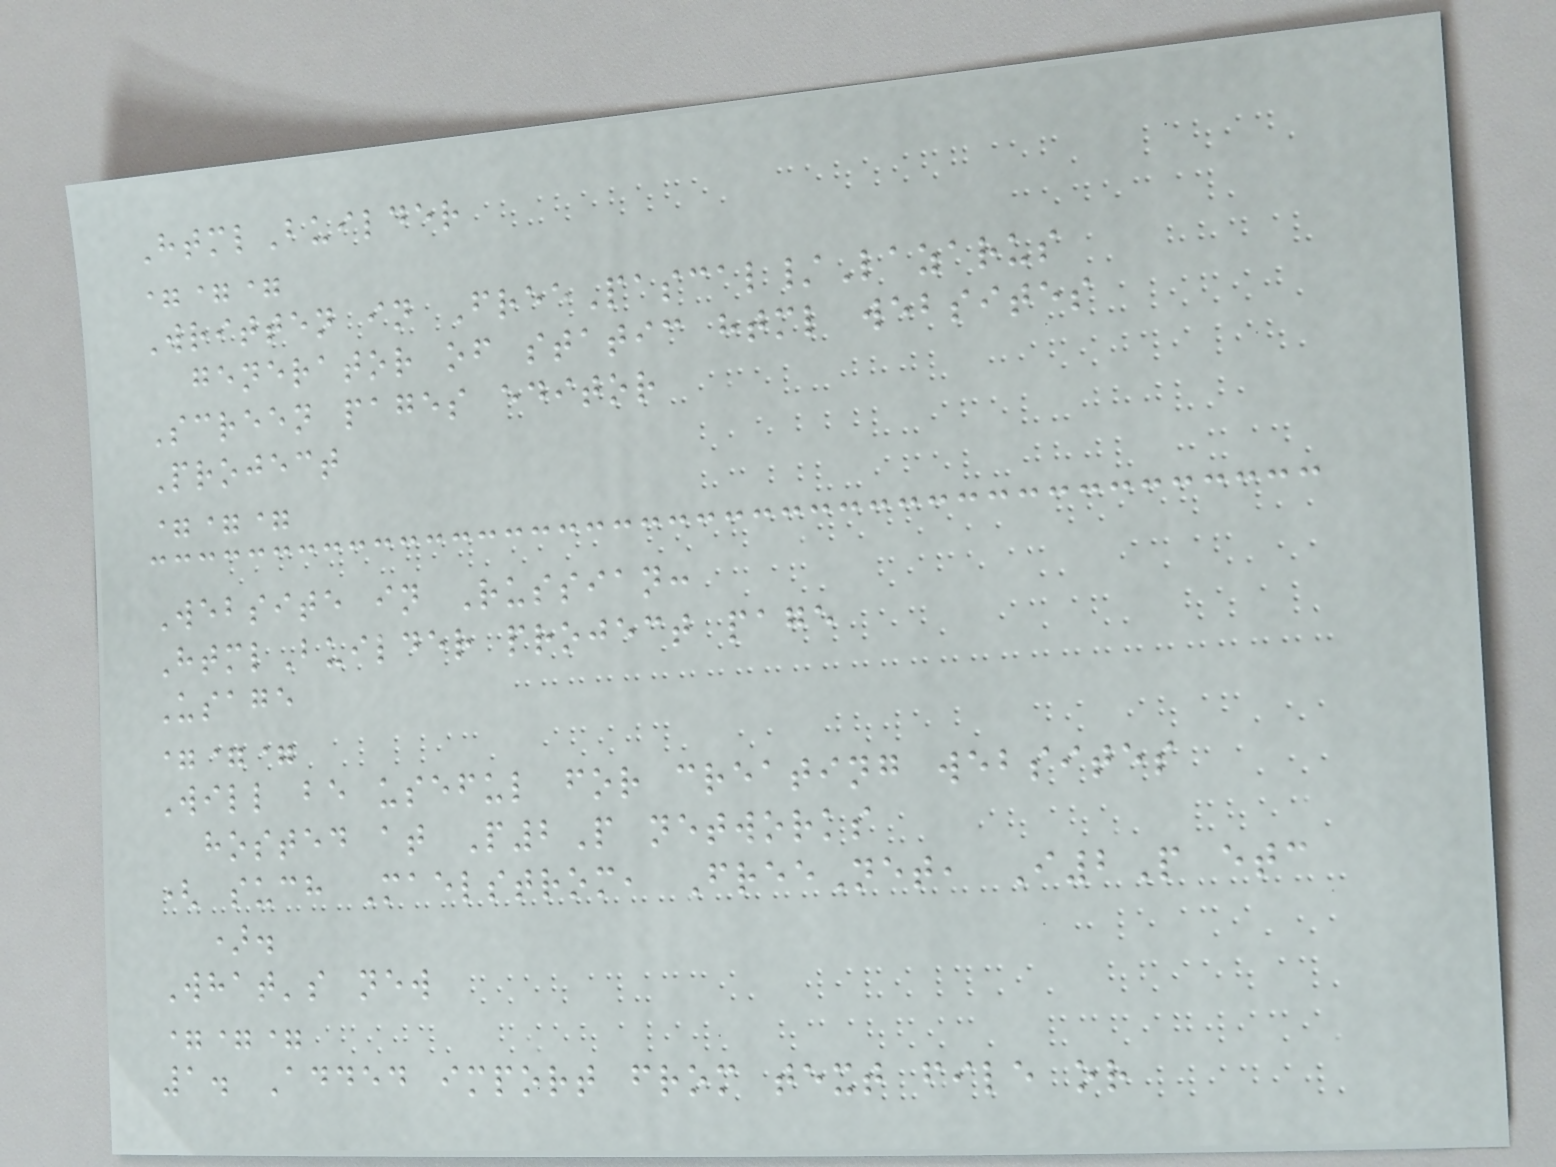HtmlBuilder
===
Written in FreePascal/Lazarus
generator of static html websites
Screen pages editor
Project
===
Website in Russian:
HtmlBuilder project page
Usage
===
Will be useful for creating websites
hosted at P2P networks
( such Maelstrom, FreeNet, I2P etc
).
What's new
===
1. Added import from text file or
